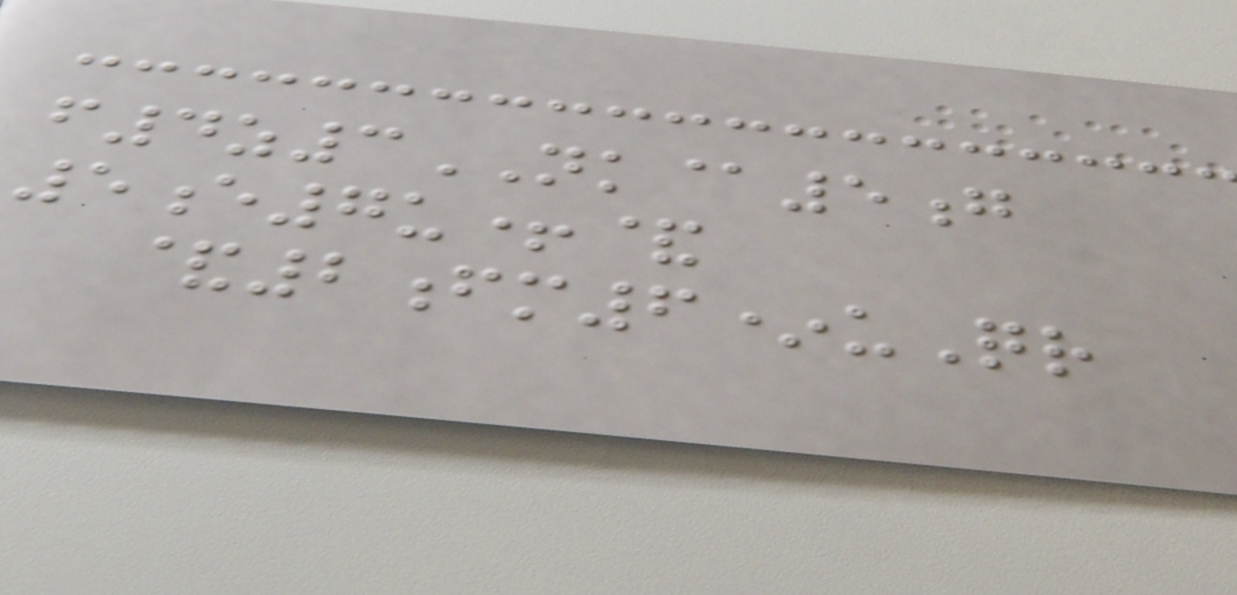f4z3NK@5g
5e7u+&
&2fm6*uQr
